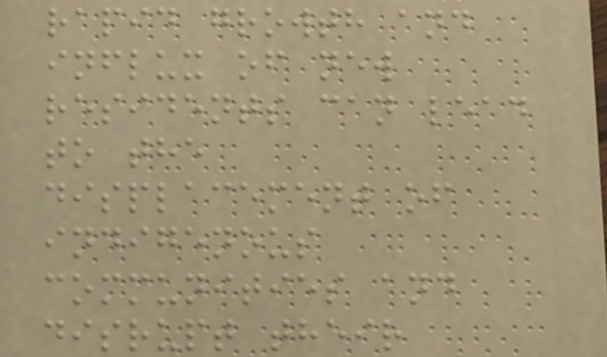rapid growth and
influx of new
residents can lead
to the
displacement of
indigenous
communities and
disrupt their
